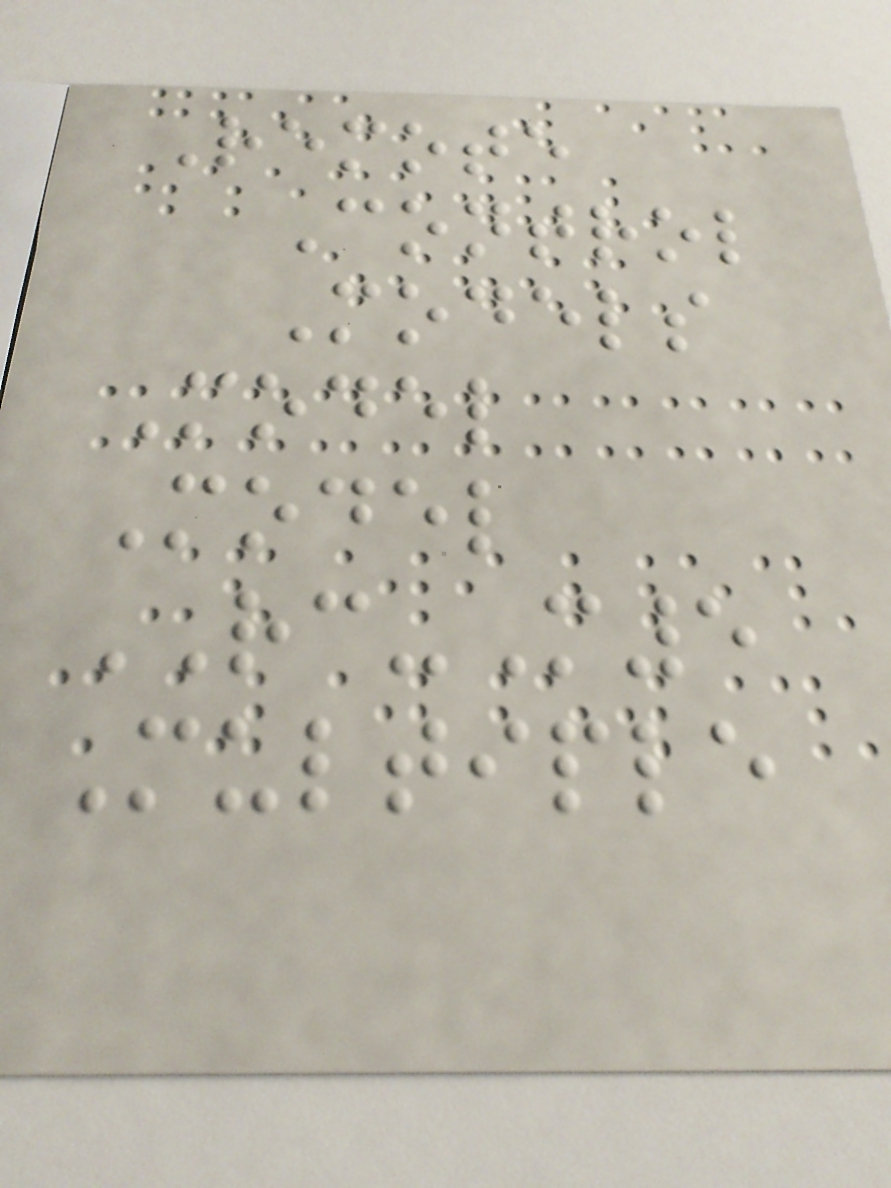Remote
Control
Models
Model
Model
RC-M5
Multiple
